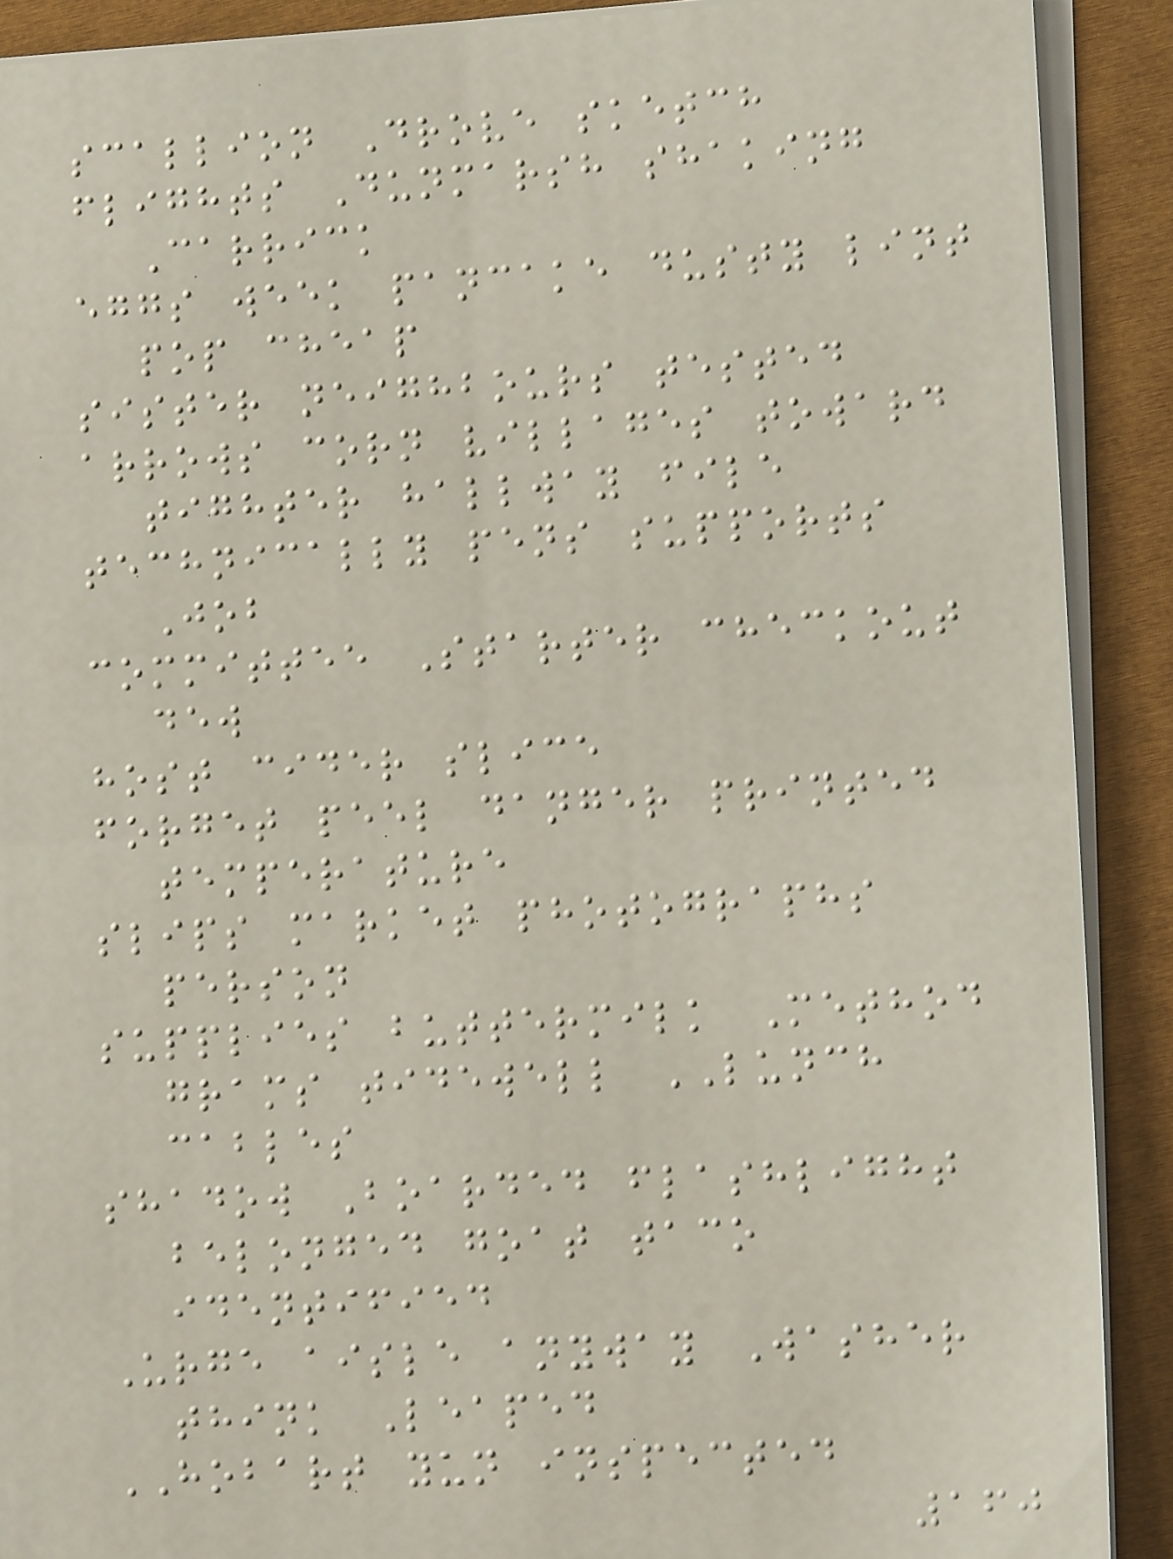scallion Drove sketch
flights Dunmarsh shaking
Carrick
eggs week pancake dusty lint
pop cheap
sister neighbours tested
arrows corn villages toward
tighter hallway file
technically pens supports
Job
committee Starter checkout
dew
host cider slice
forget peel danger printed
temperature
slips market photographs
person
supplies buttermilk Method
grams tidewell LUNCH
cables
shadow Boarded flashlight
belonged goat taco
identified
Urge aisle anyway Washer
think Leaped
HOBART yun inspected
160
